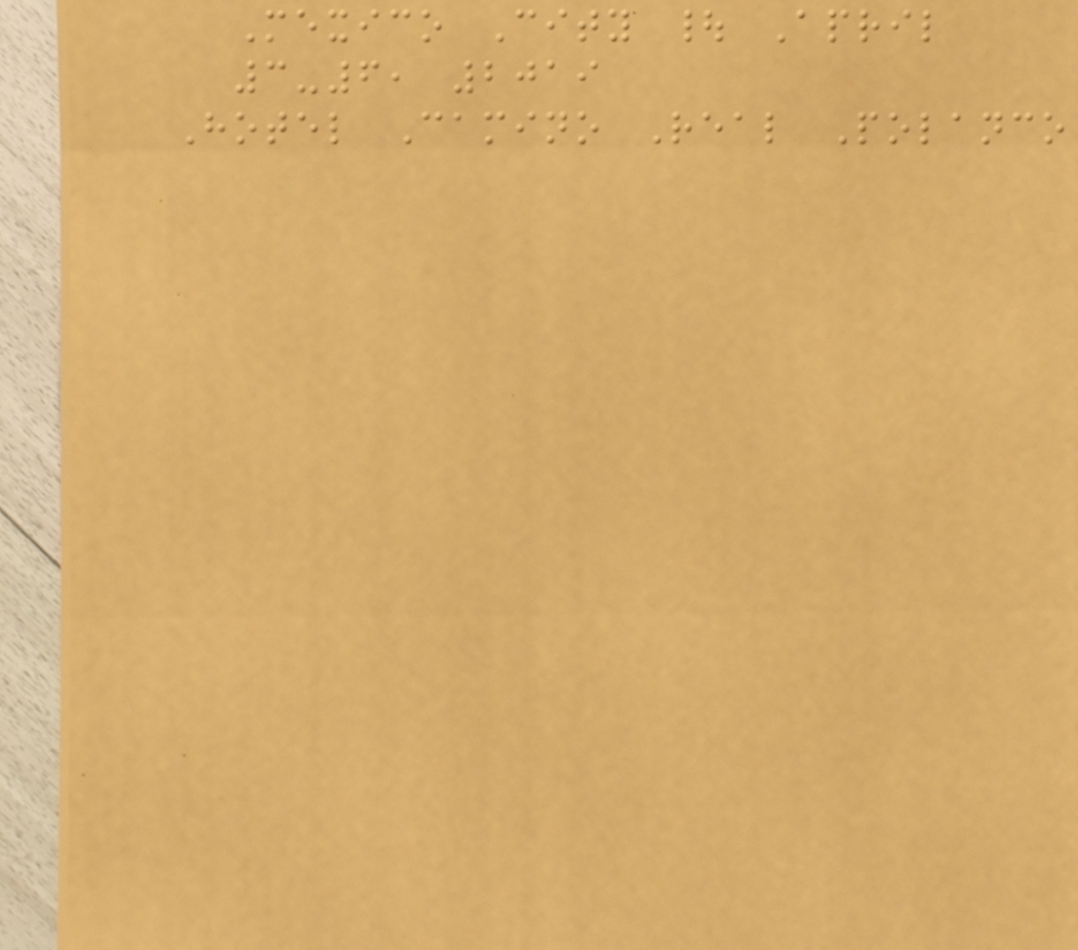Mexico City | April
3-6, 2019
Hotel Camino Real Polanco
